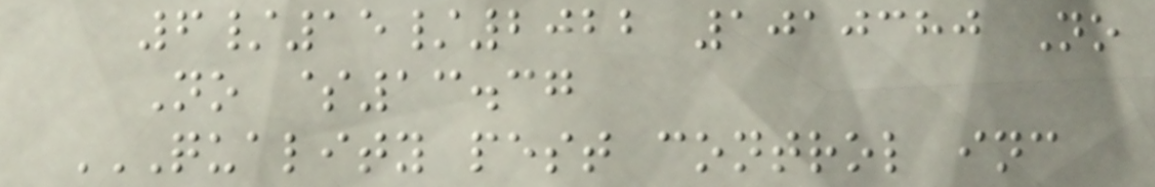6/15/2022 1010380 No
No $13.37
QUALITY PEST CONTROL INC
